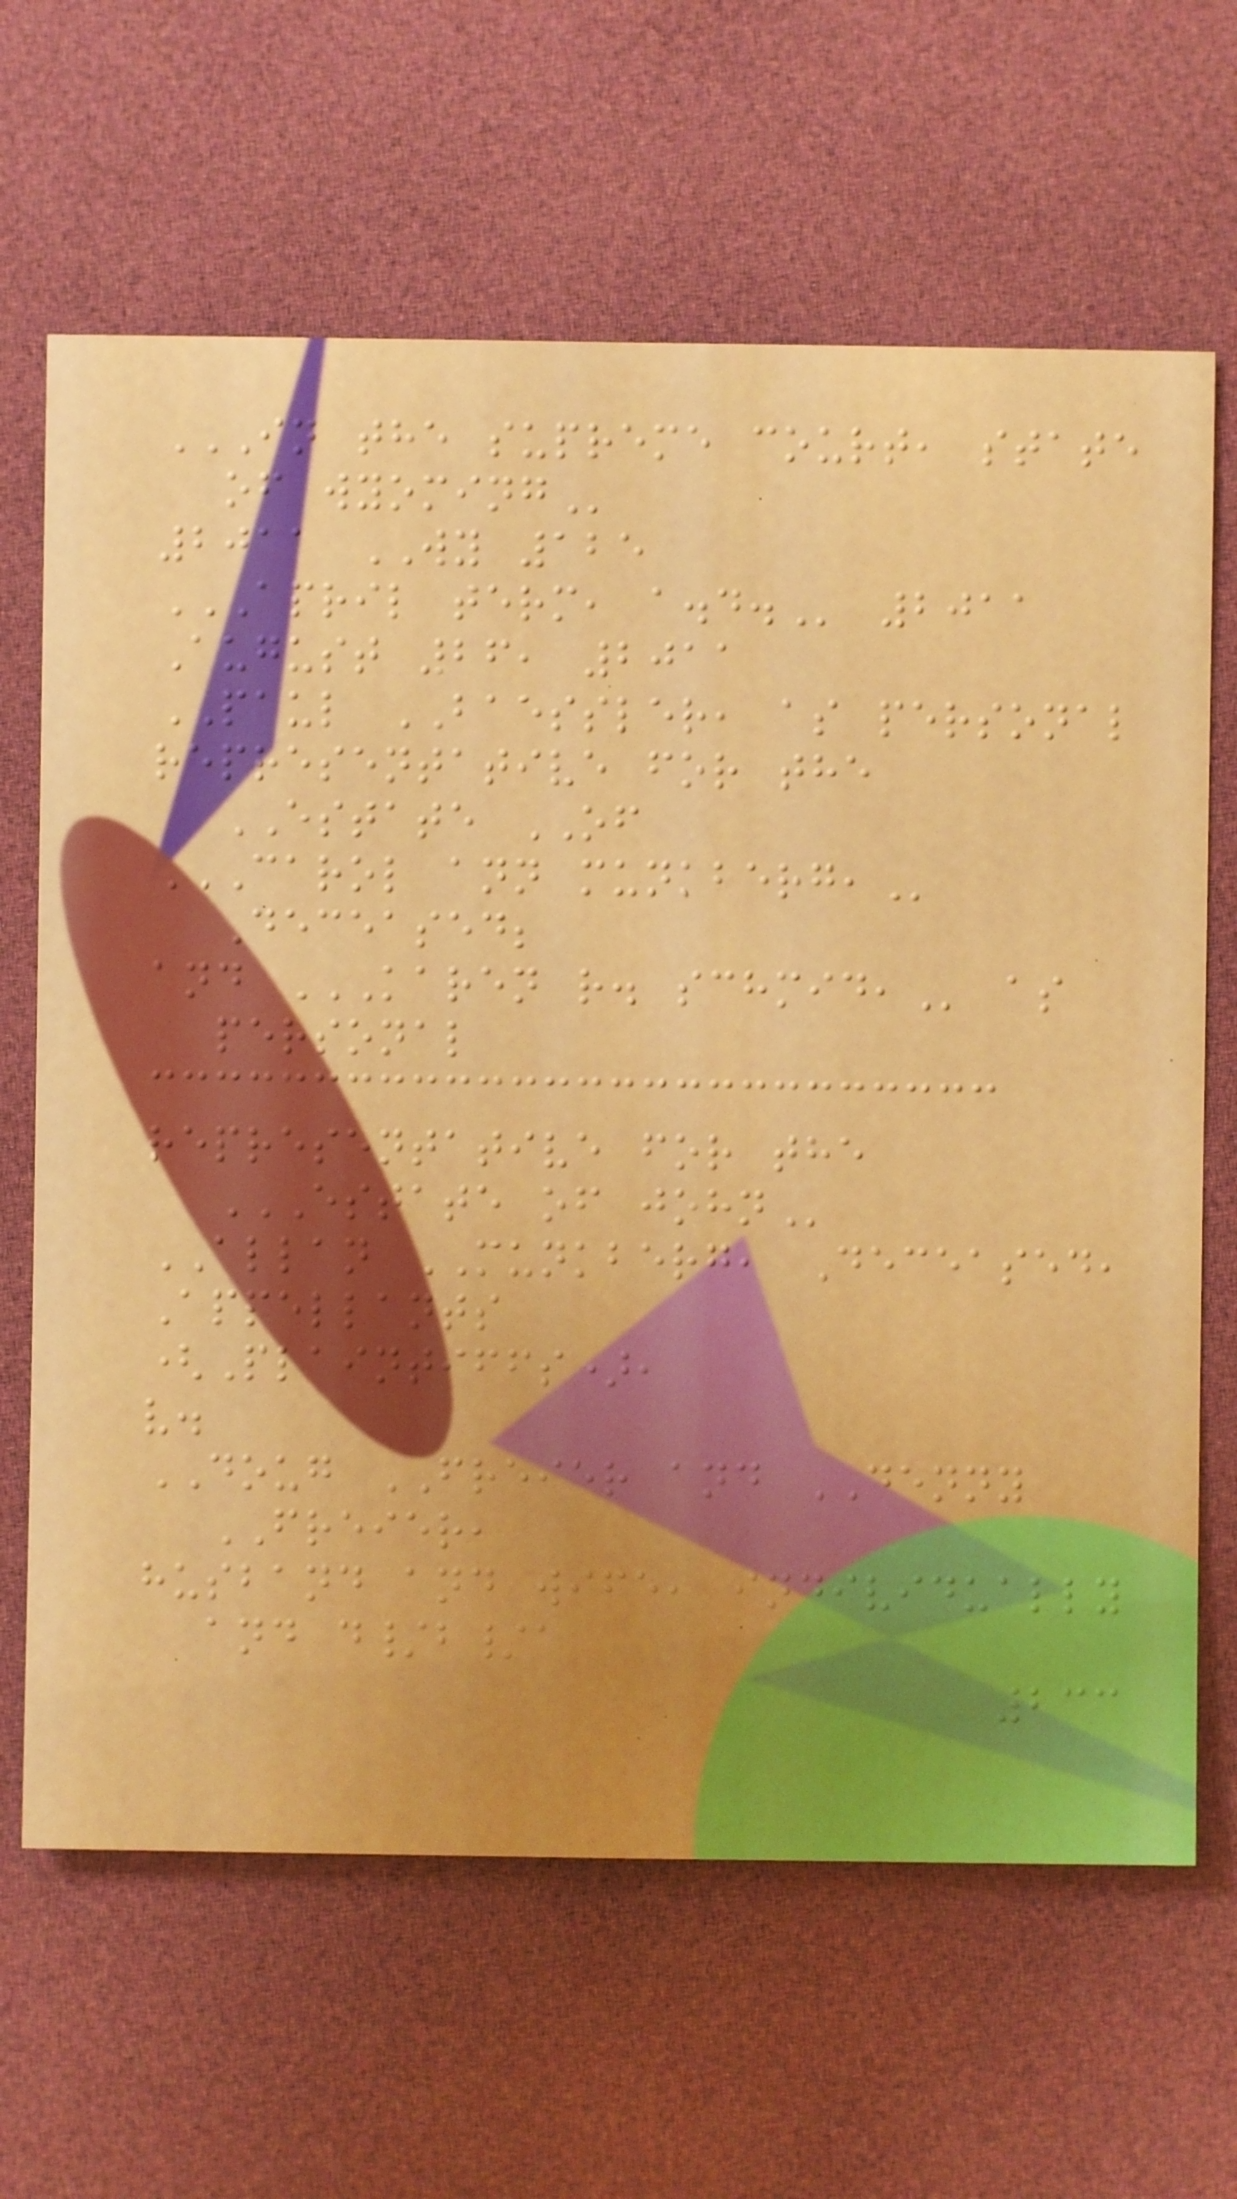IN THE SUPREME COURT, STATE
OF WYOMING
2011 WY 125
APRIL TERM, A.D. 2011
August 26, 2011
PAUL BAESSLER, as personal
representative for the
ESTATE OF
CAROL ANN MUNKBERG,
Deceased;
and KAREN R. SCHMID, as
personal
representative for the
ESTATE OF JOHN
ALLAN MUNKBERG, Deceased,
Appellants
(Plaintiffs),
v.
DOUG FREIER and DENNY
FREIER,
husband and wife, individually
and d/b/a
233
